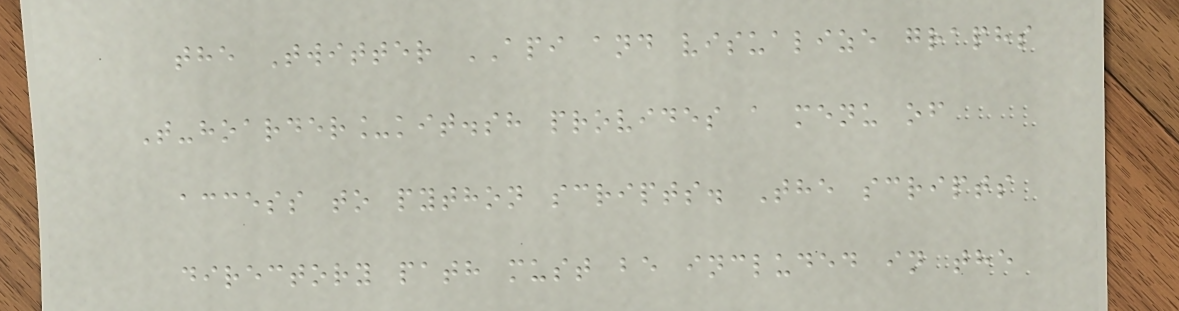the Twitter API and visualize graphs
T-hoarder_kit.sh provides a menu of
access to python scripts. The scripts
directory path must be included in the
